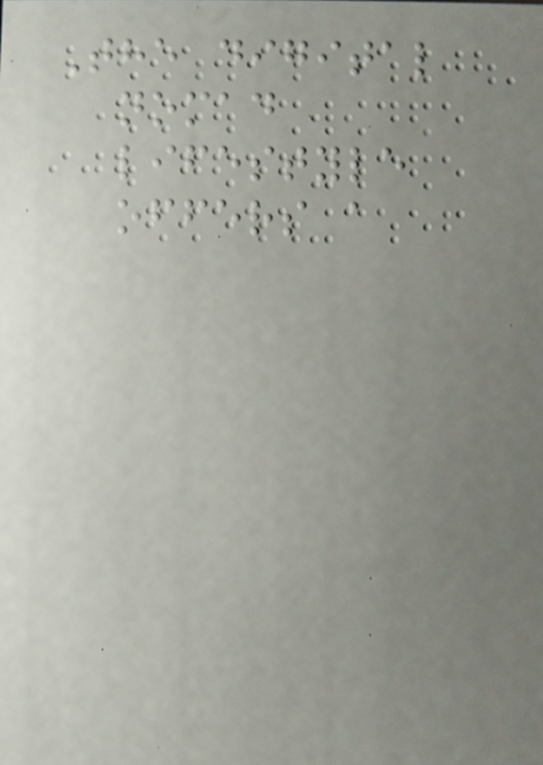The digital
nomad
lifestyle
offers a
